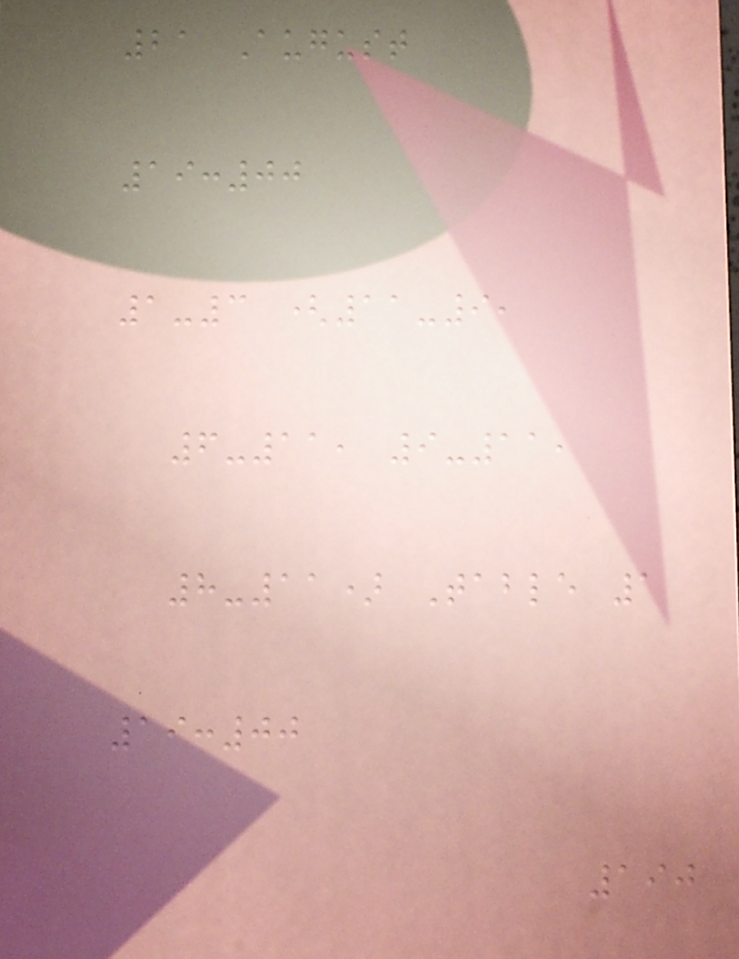21 August
19:00
1-3 (11-9,
6-11, 9-11,
8-11) Table 1
19:00
190
